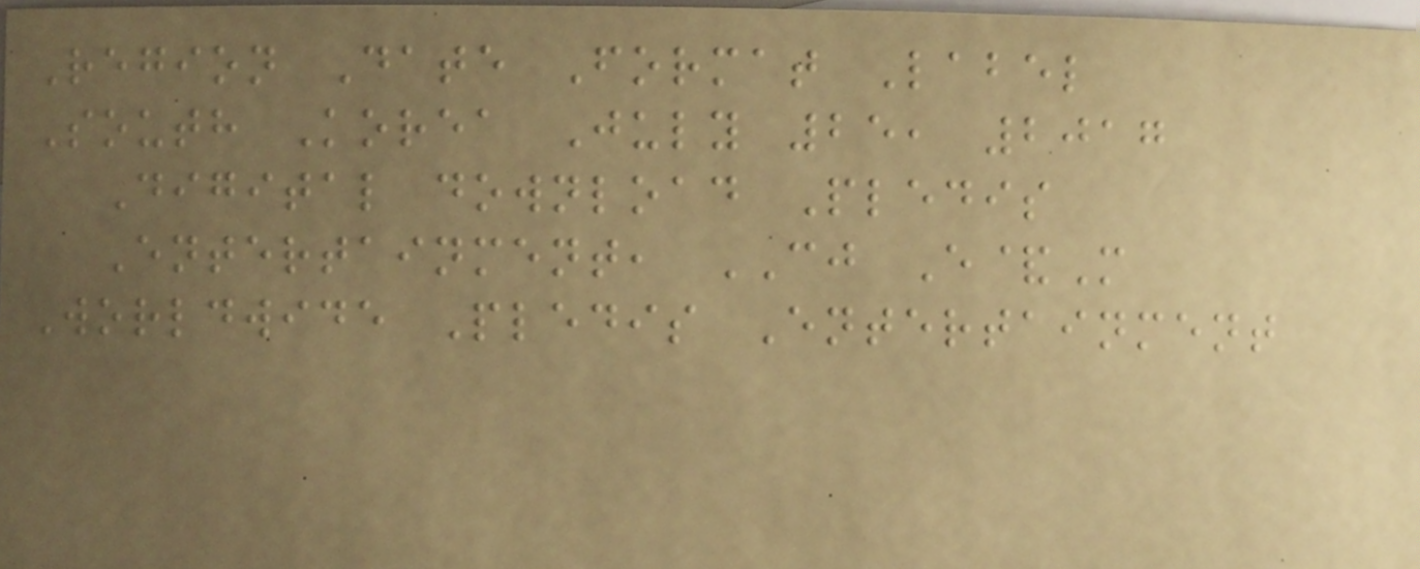Region Date Format Label
South Korea July 25, 2017
Digital download Pledis
Entertainment, CJ E&M
Worldwide Pledis Entertainment
